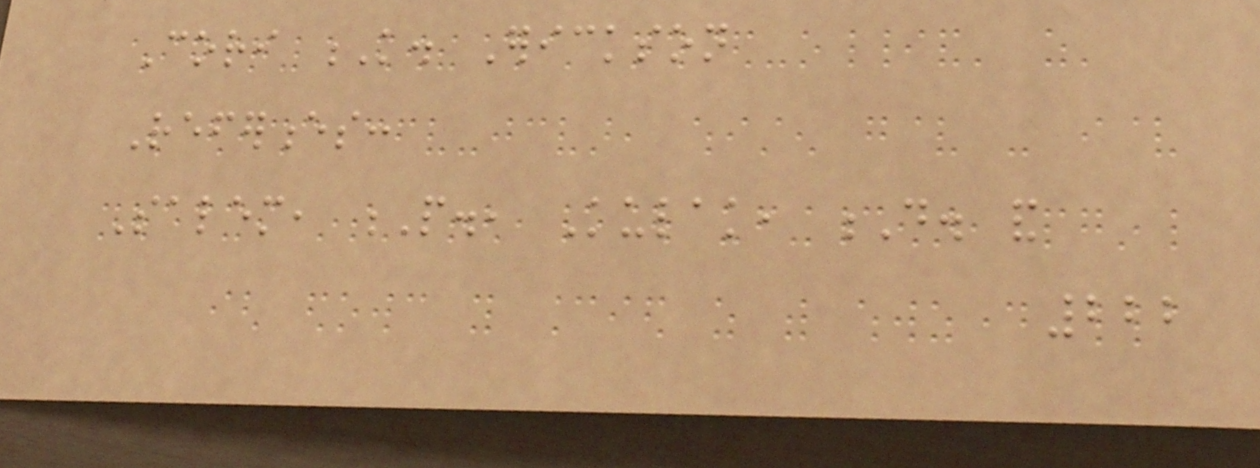Cori K. Erickson
References:
Salem, P., Kulak, D. and
222
